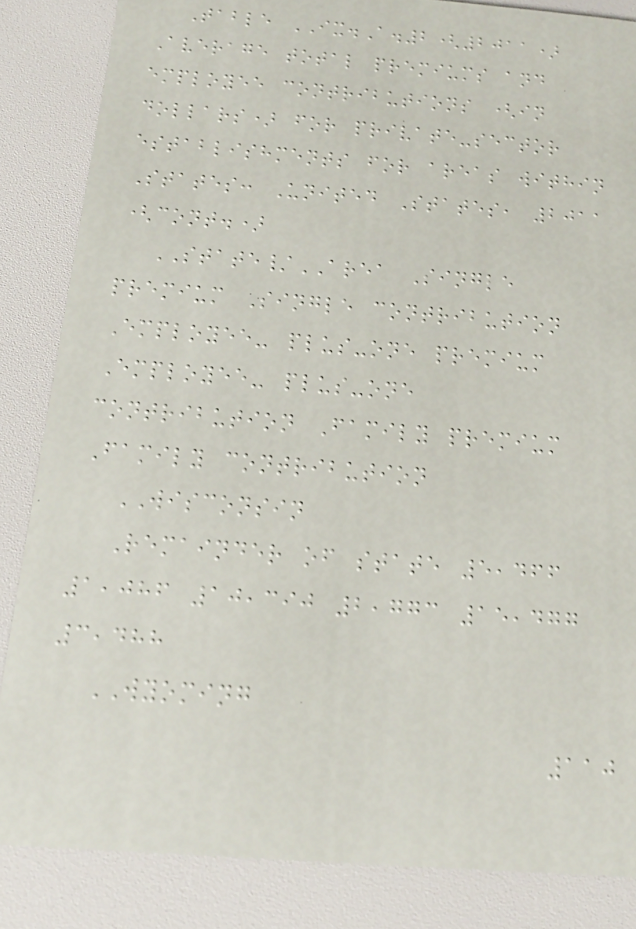Table IX.A.2(2011)
Average total premiums and
employee contributions (in
dollars) for private-sector
establishments for areas within
States: United States, 2011
(cont.)
STATE/AREA Single
premium Single contribution
Employee- plus-one premium
Employee- plus-one
contribution Family premium
Family contribution
WISCONSIN
Remainder of state 5,466
1,086 10,390 2,773 15,477
3,488
WYOMING
110
